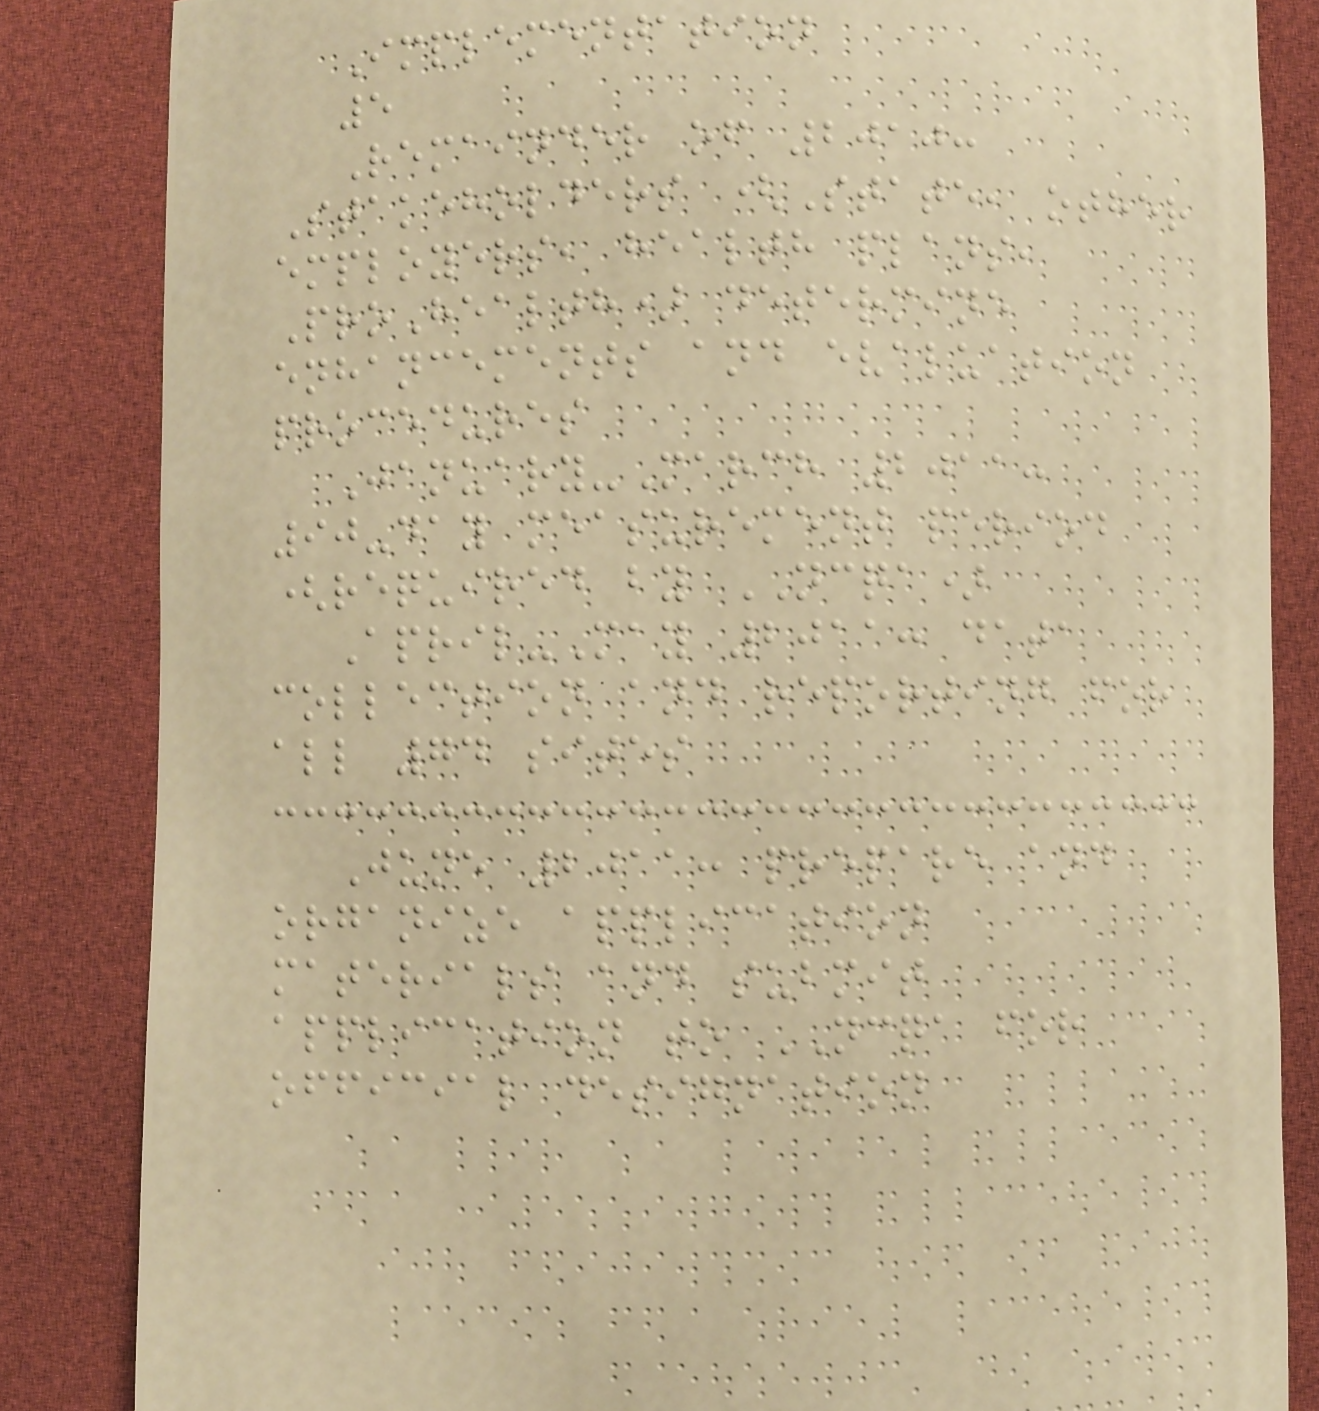Implementation
5
Remainder of 2010:
Stakeholders (State, other
employers, health plans,
ProHealth) determine
enhancements and evaluation
procedures
January-March 2011:
90-day measurement period
(required by NCQA)
April-May 2011: data
collection and reporting for
all 74 sites
June 2011: prepare and
organize application
materials and submit
application to NCQA for
official designation
